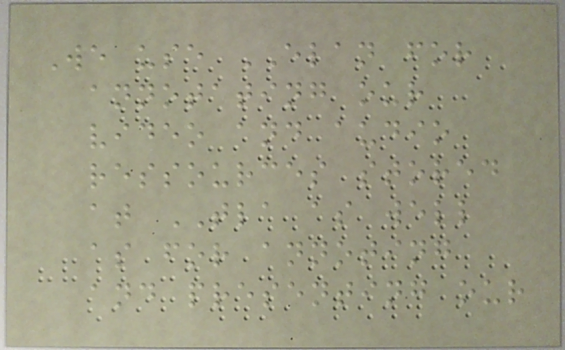We use ELAN for
annotating our
video and audio
ressources stored
at TLA as well
as for annoting
and presenting our
